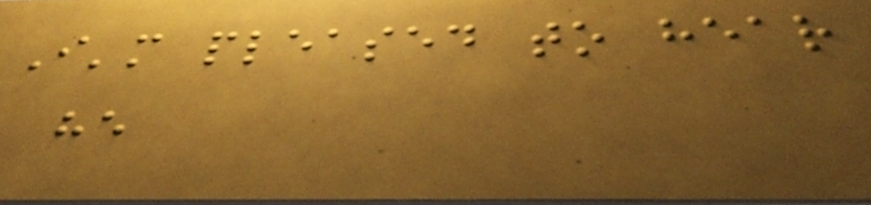I'm pleased to hear
he
